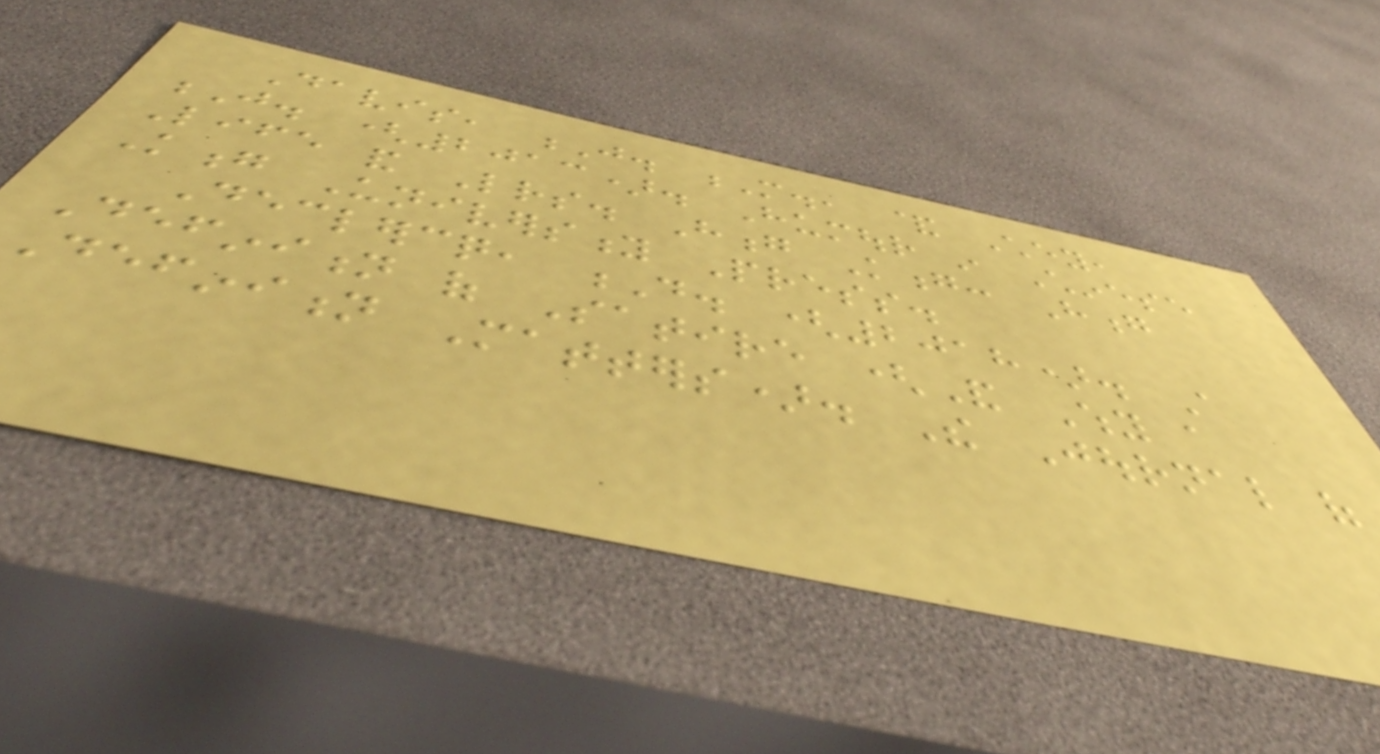Davis, J. M., & Chey,
J. (2013). Humour in Chinese
Life and Letters. Hong Kong: Hong
Kong University Press.
Declercq, D. (2018). A
Definition of Satire (And Why a
Definition Matters). The Journal of
